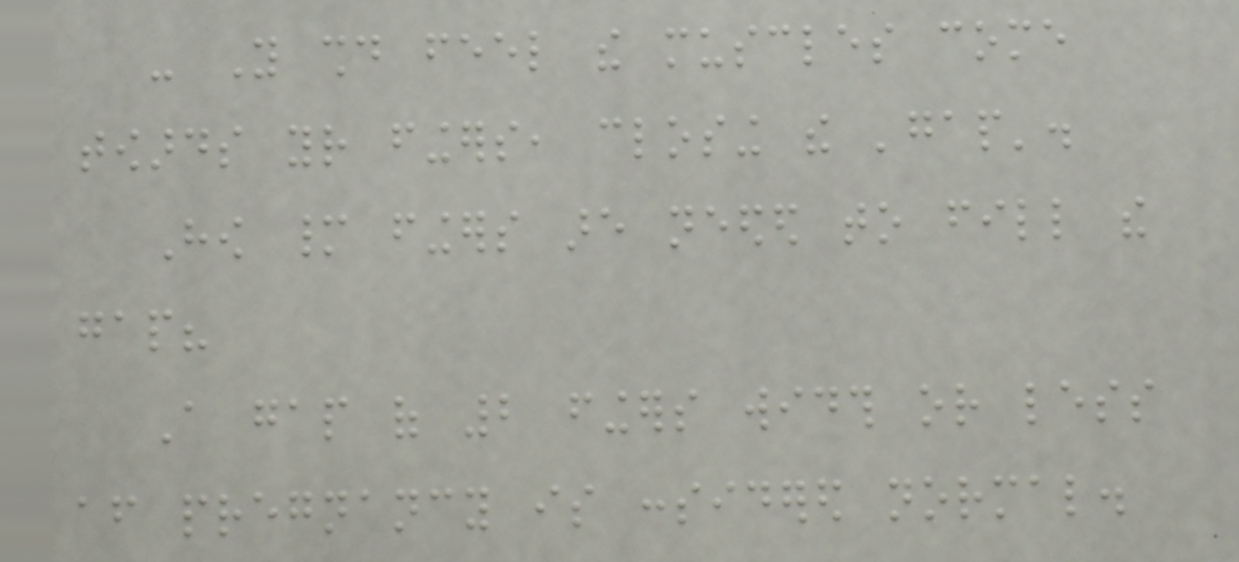- You should feel the muscles come
towards your fingers, closing the 'gap'.
How many fingers are needed to fill the
gap?
A gap of 2 fingers width or less
after pregnancy is considered normal.
